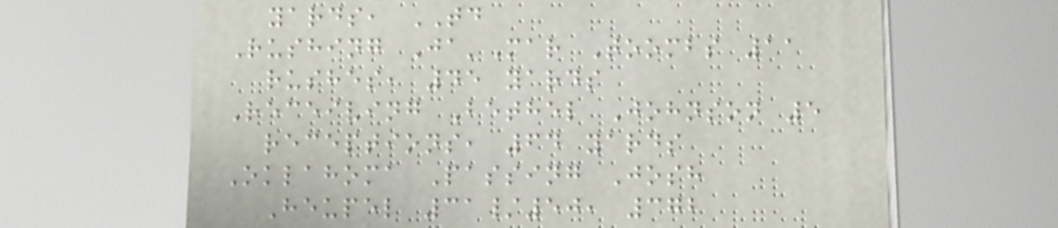yards, TD
Rushing Ja'Mar Toombs 11
rushes, 45 yards
Receiving Bethel Johnson 5
receptions, 64 yards
Oklahoma Passing Josh
Heupel 31/50, 372
